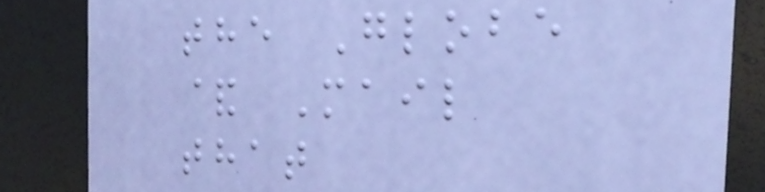the Globe
& Mail
that
